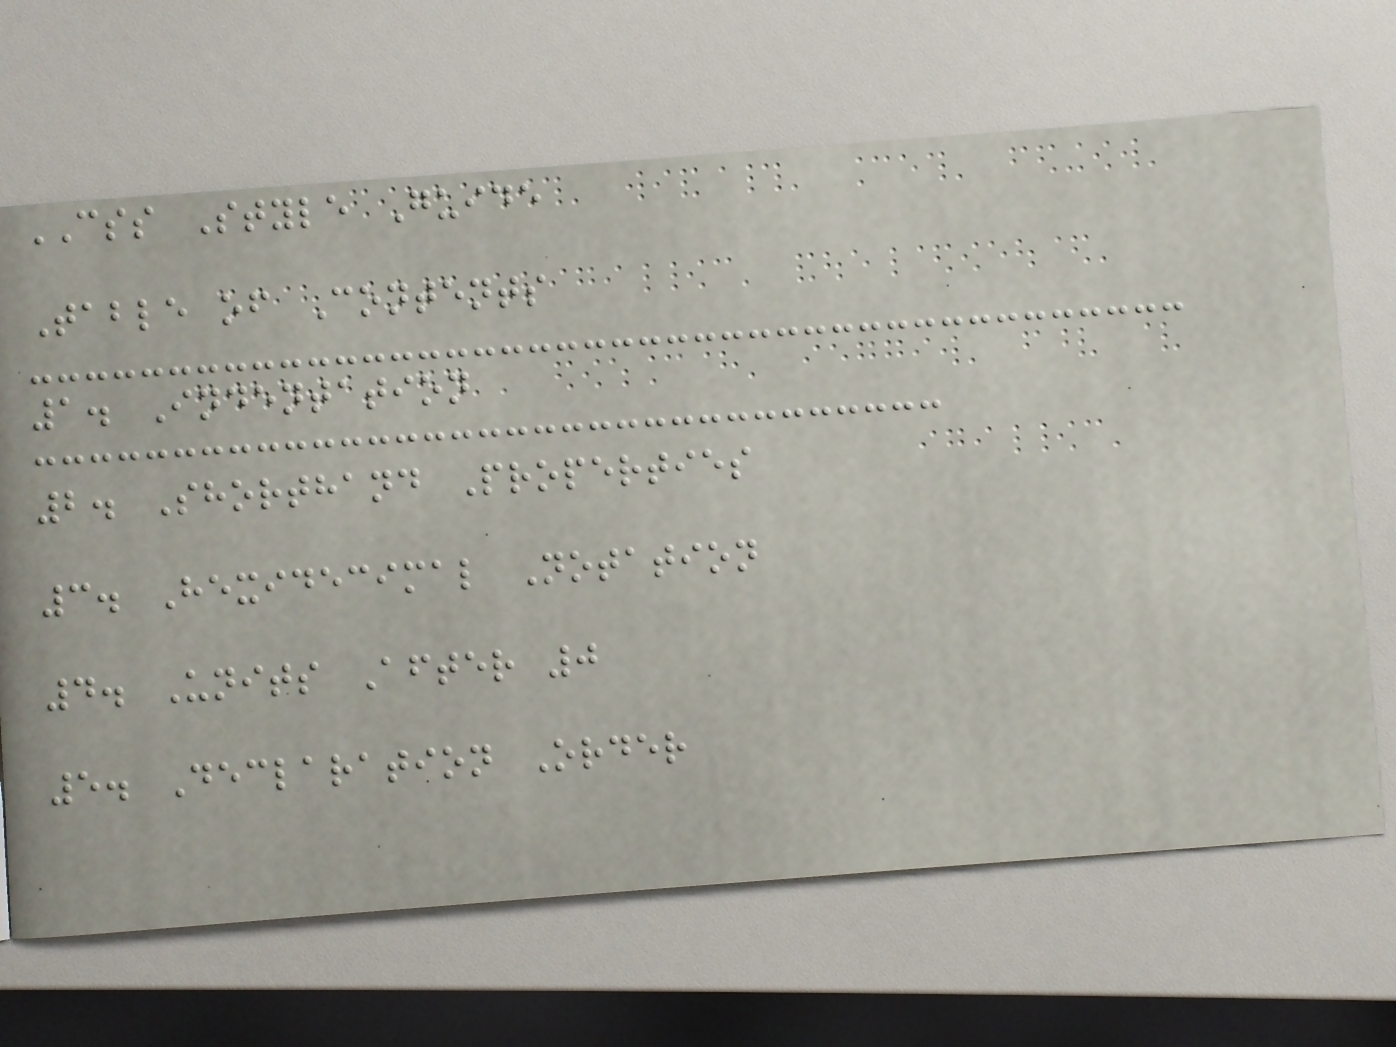CSS Style Guide
Table of Contents
1. Indentation
2. Shorthand Properties
3. Hexidecimal Notation
4. Units After 0
5. Declaration Order
